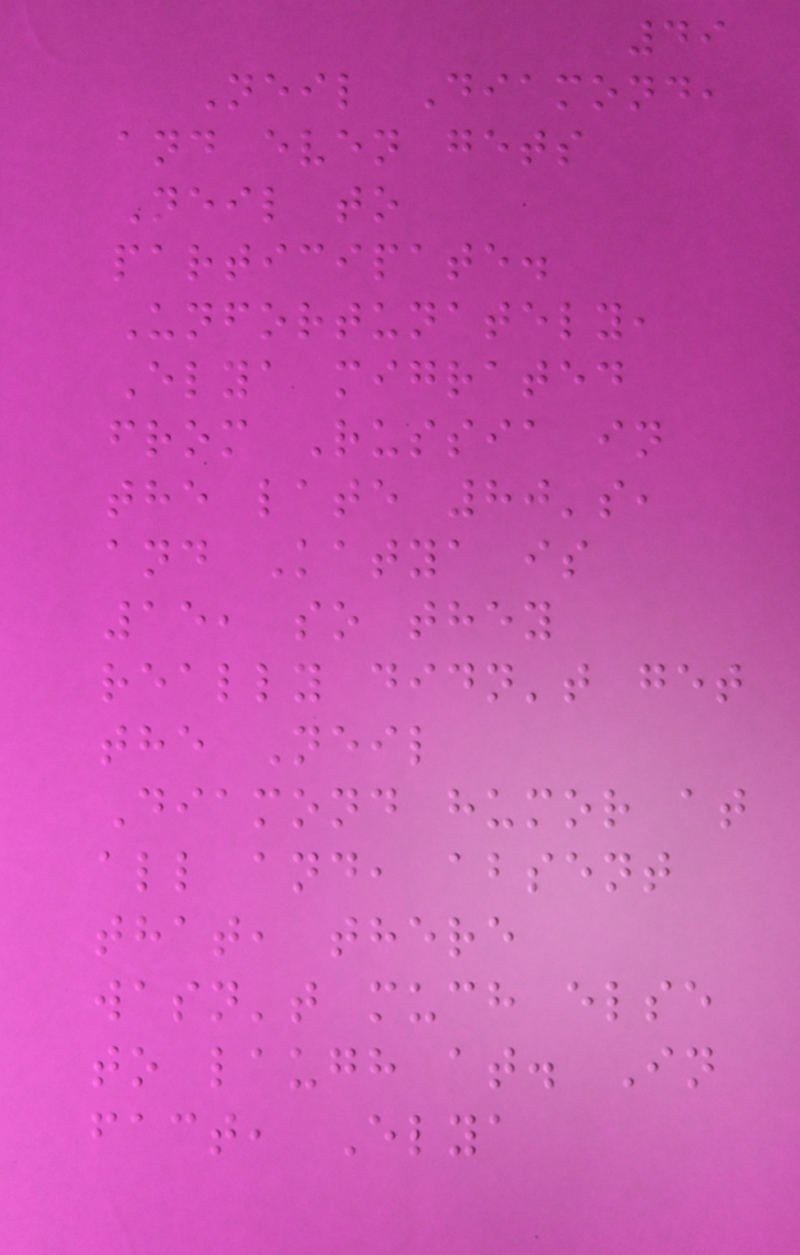49
Neil Diamond,
and even gets
Neil to
participate.
Unfortunately,
Elya migrated
from Russia in
the late 80's,
and Katya is
15, so they
really didn't get
the Neil
Diamond humor at
all and, absent
that, there
wasn't much else
to laugh at. In
fact, Elya
